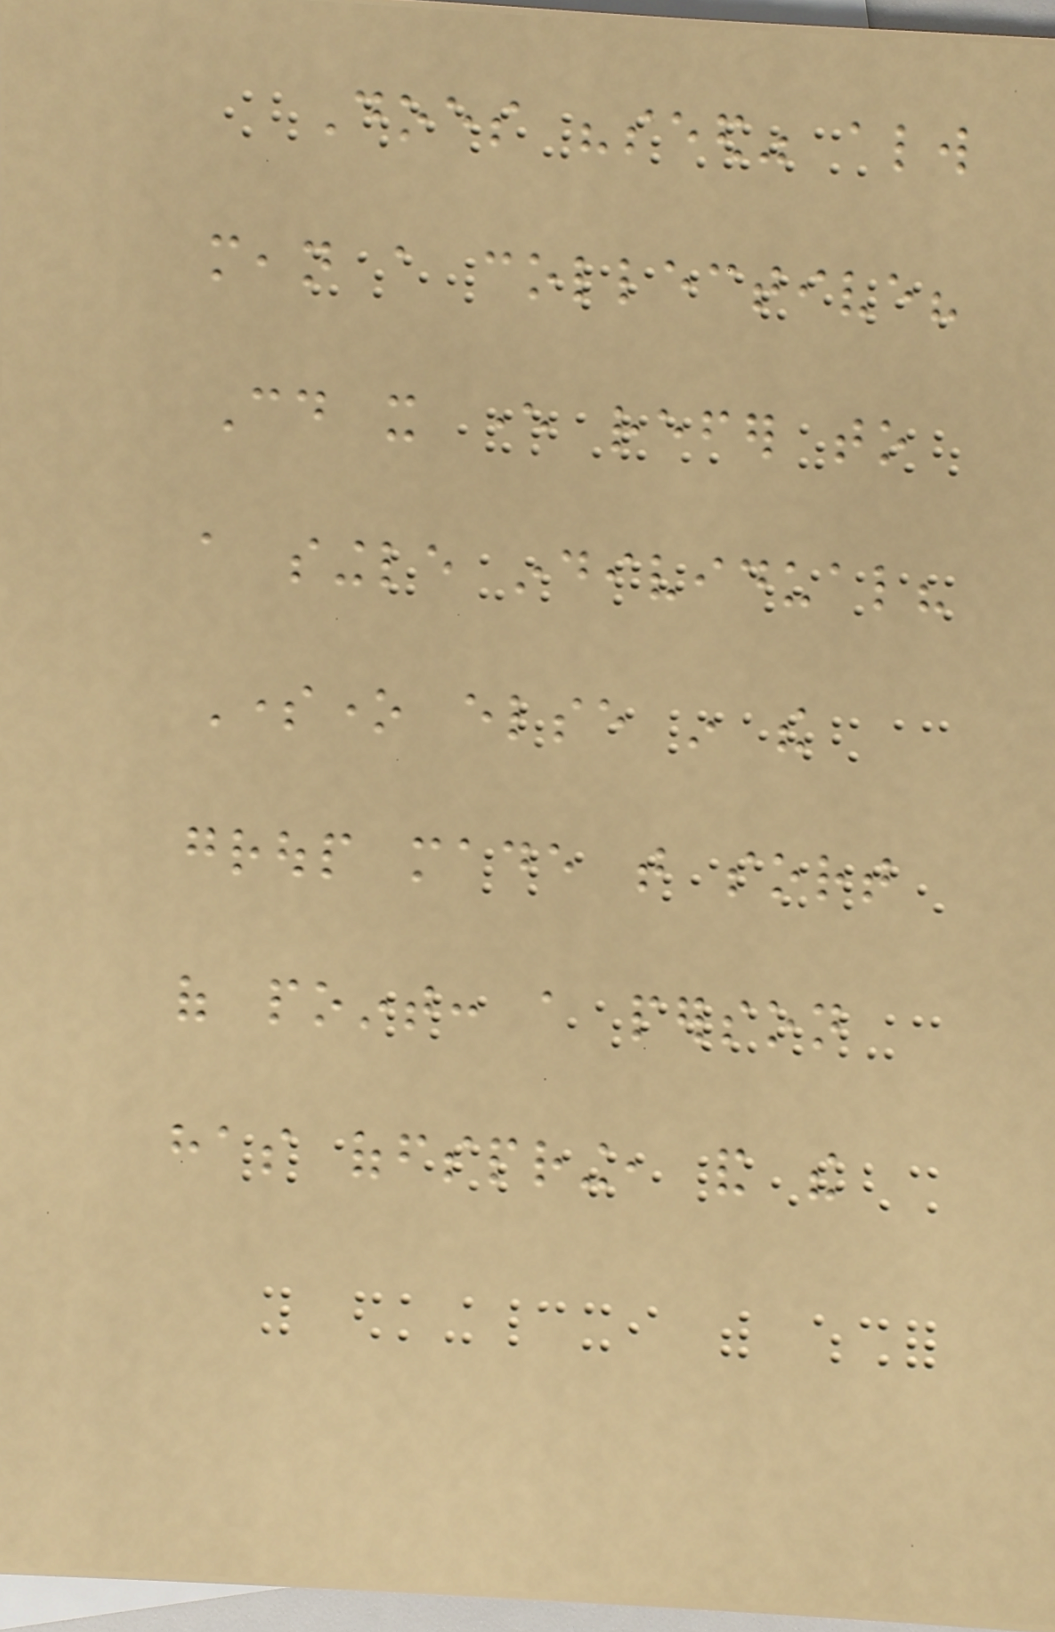Does "seed" always
mean a collective?
Could it ever refer to
a single individual?
Someone else in the
group made that sort
of point: a person
has offspring, and the
